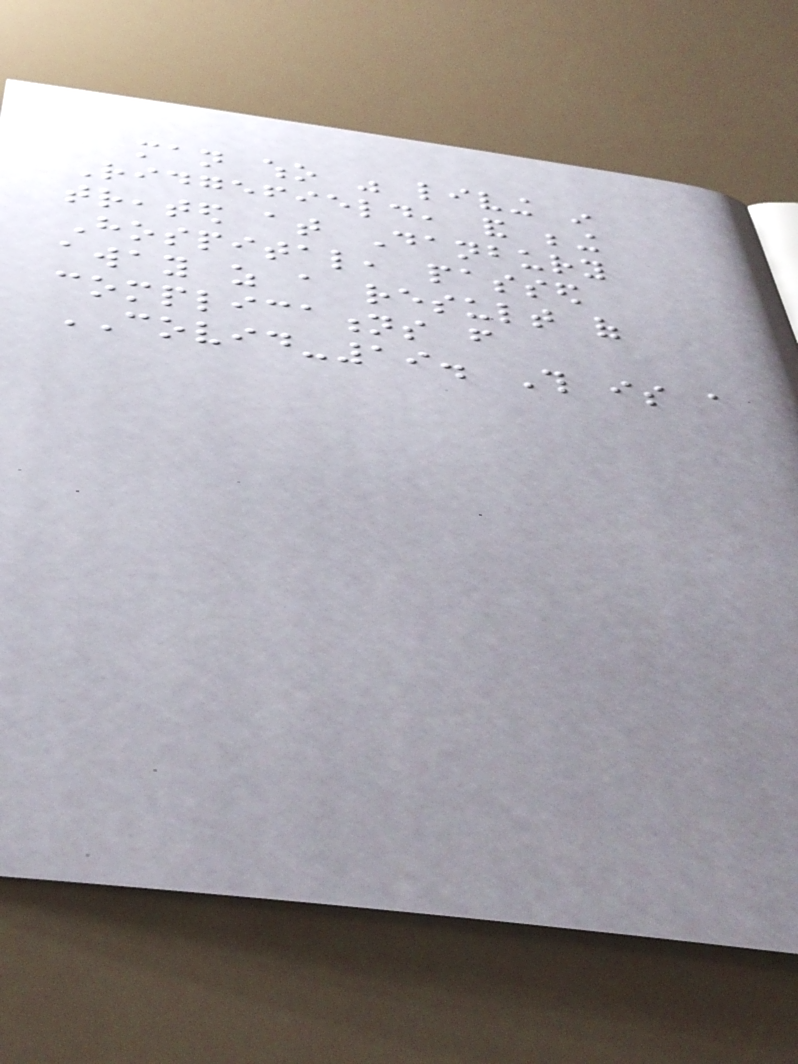man who was living in
Ridgefield, and being
treated at Danbury
Hospital, passed
away as a result of
complications from
COVID-19. This is a
